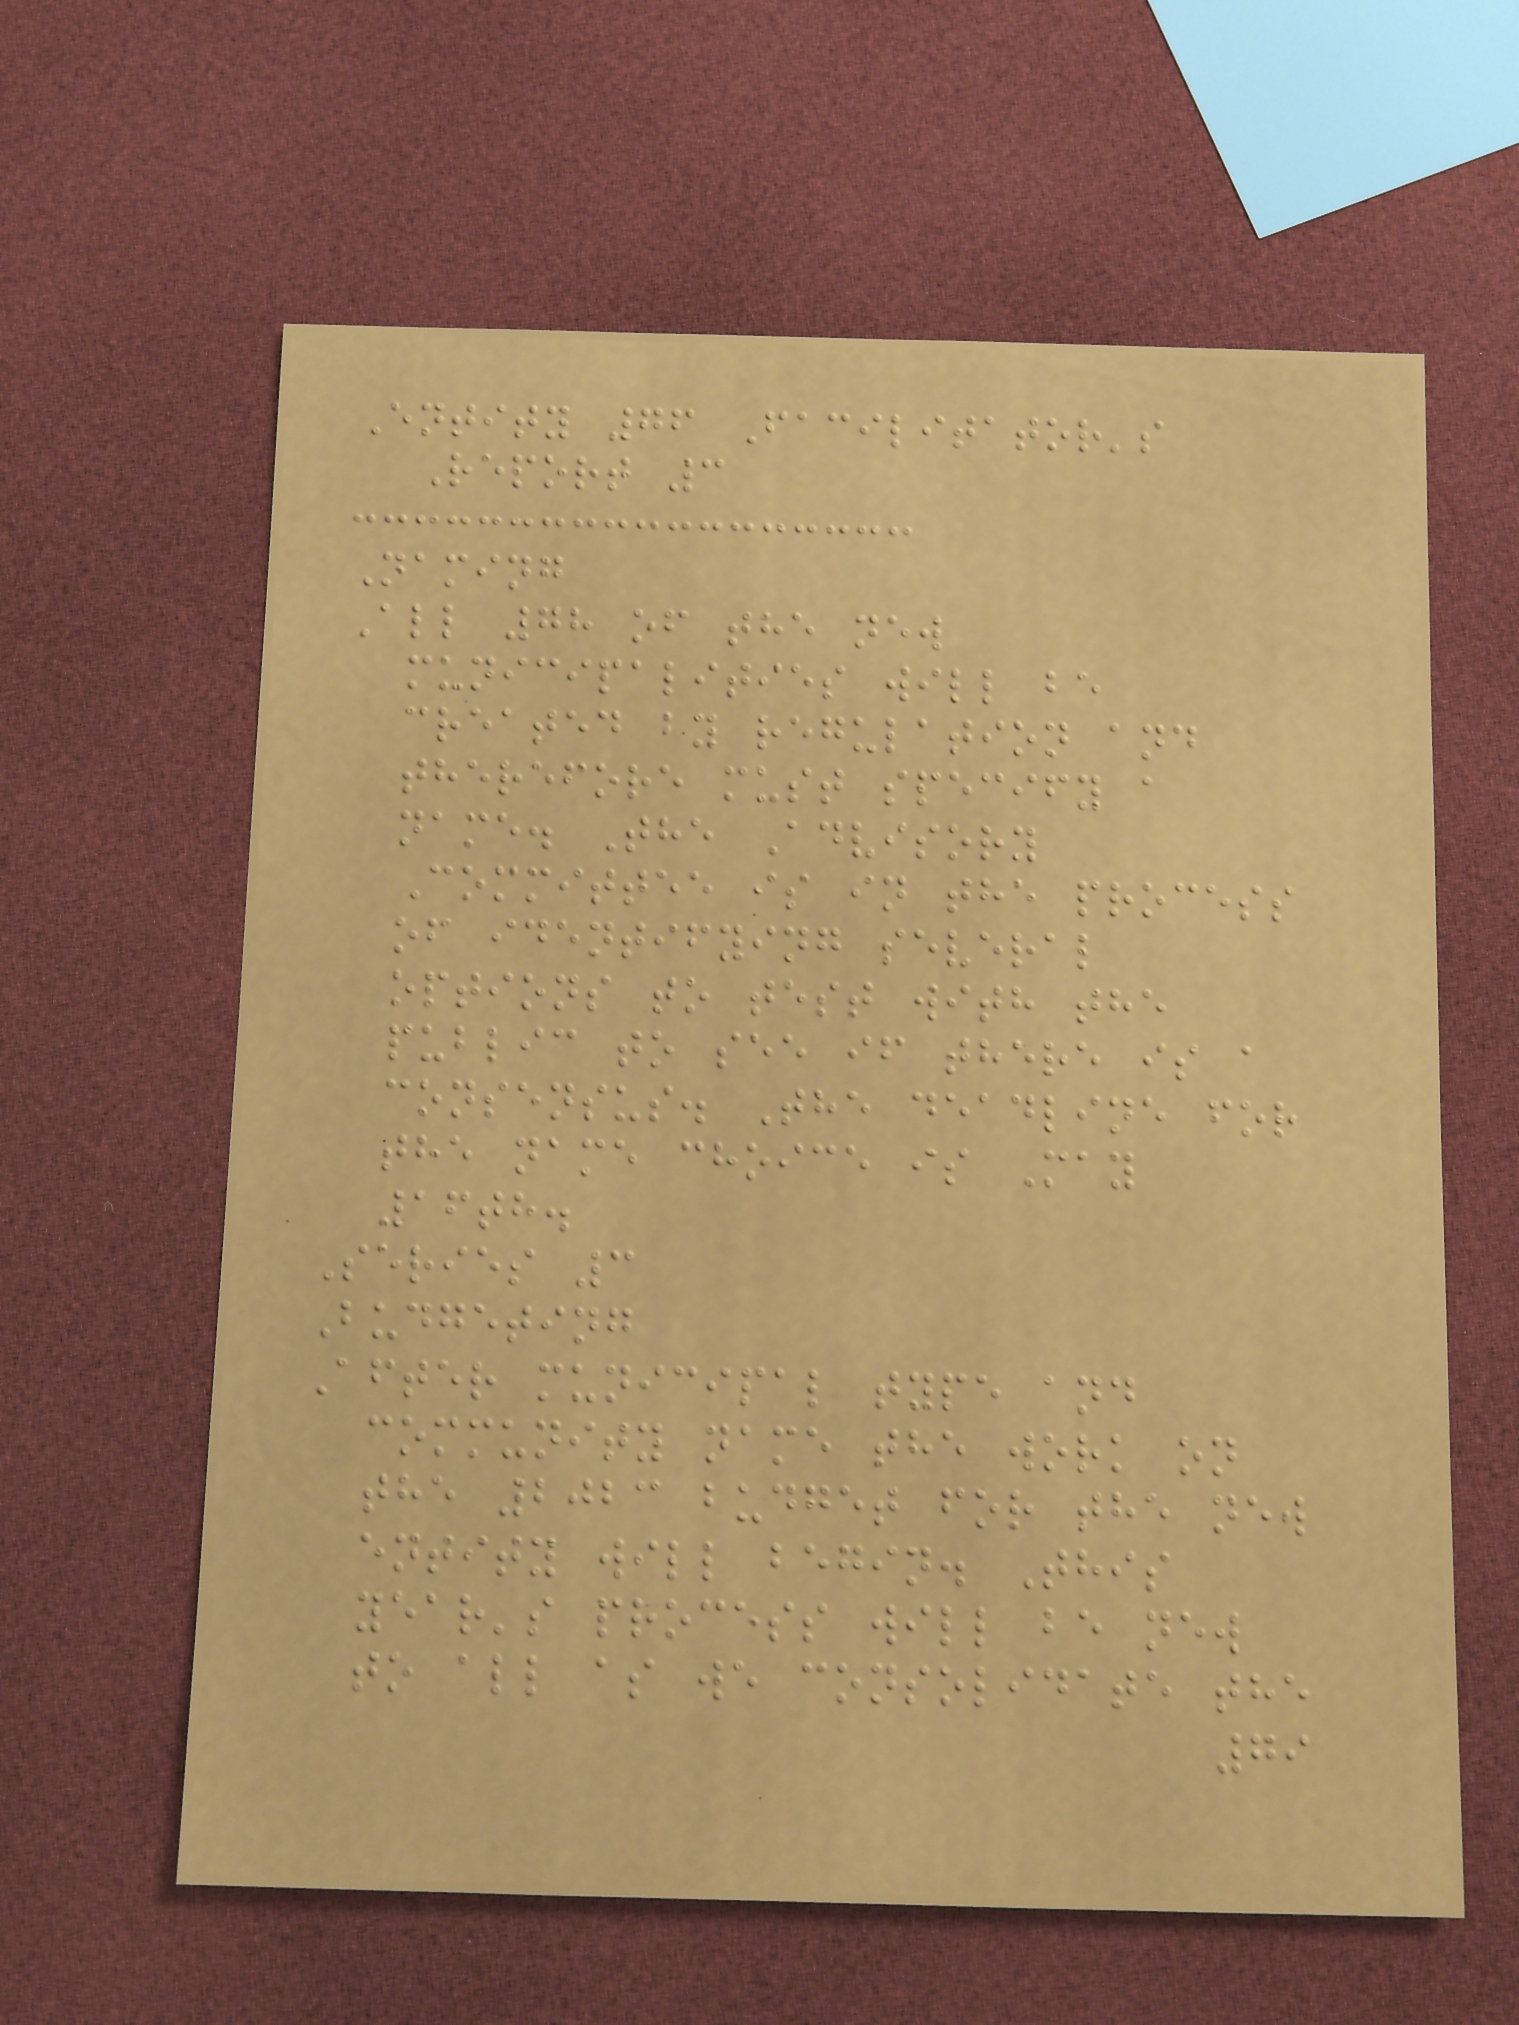Entity 76 Facilitator's
Report 3
Naming
All 78 of the new
municipalities will be
created by regulation and
therefore must specify a
name. The Advisory
Committee is in the process
of identifying several
options to test with the
public to see if there is a
consensus. The deadline for
the name choice is May
16th.
Series 3
Budgeting
After municipal type and
community name the work on
the 2023 budget for the new
entity will begin. This
year's process will be new
to all as we consolidate the
79
